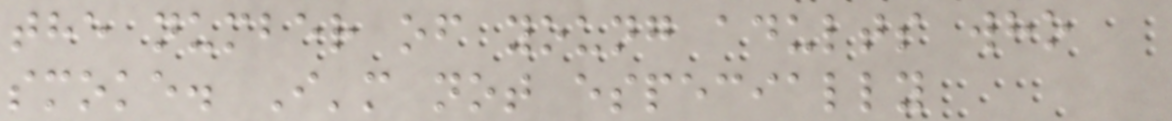the number of young adults who
smoke. I'm not especially
